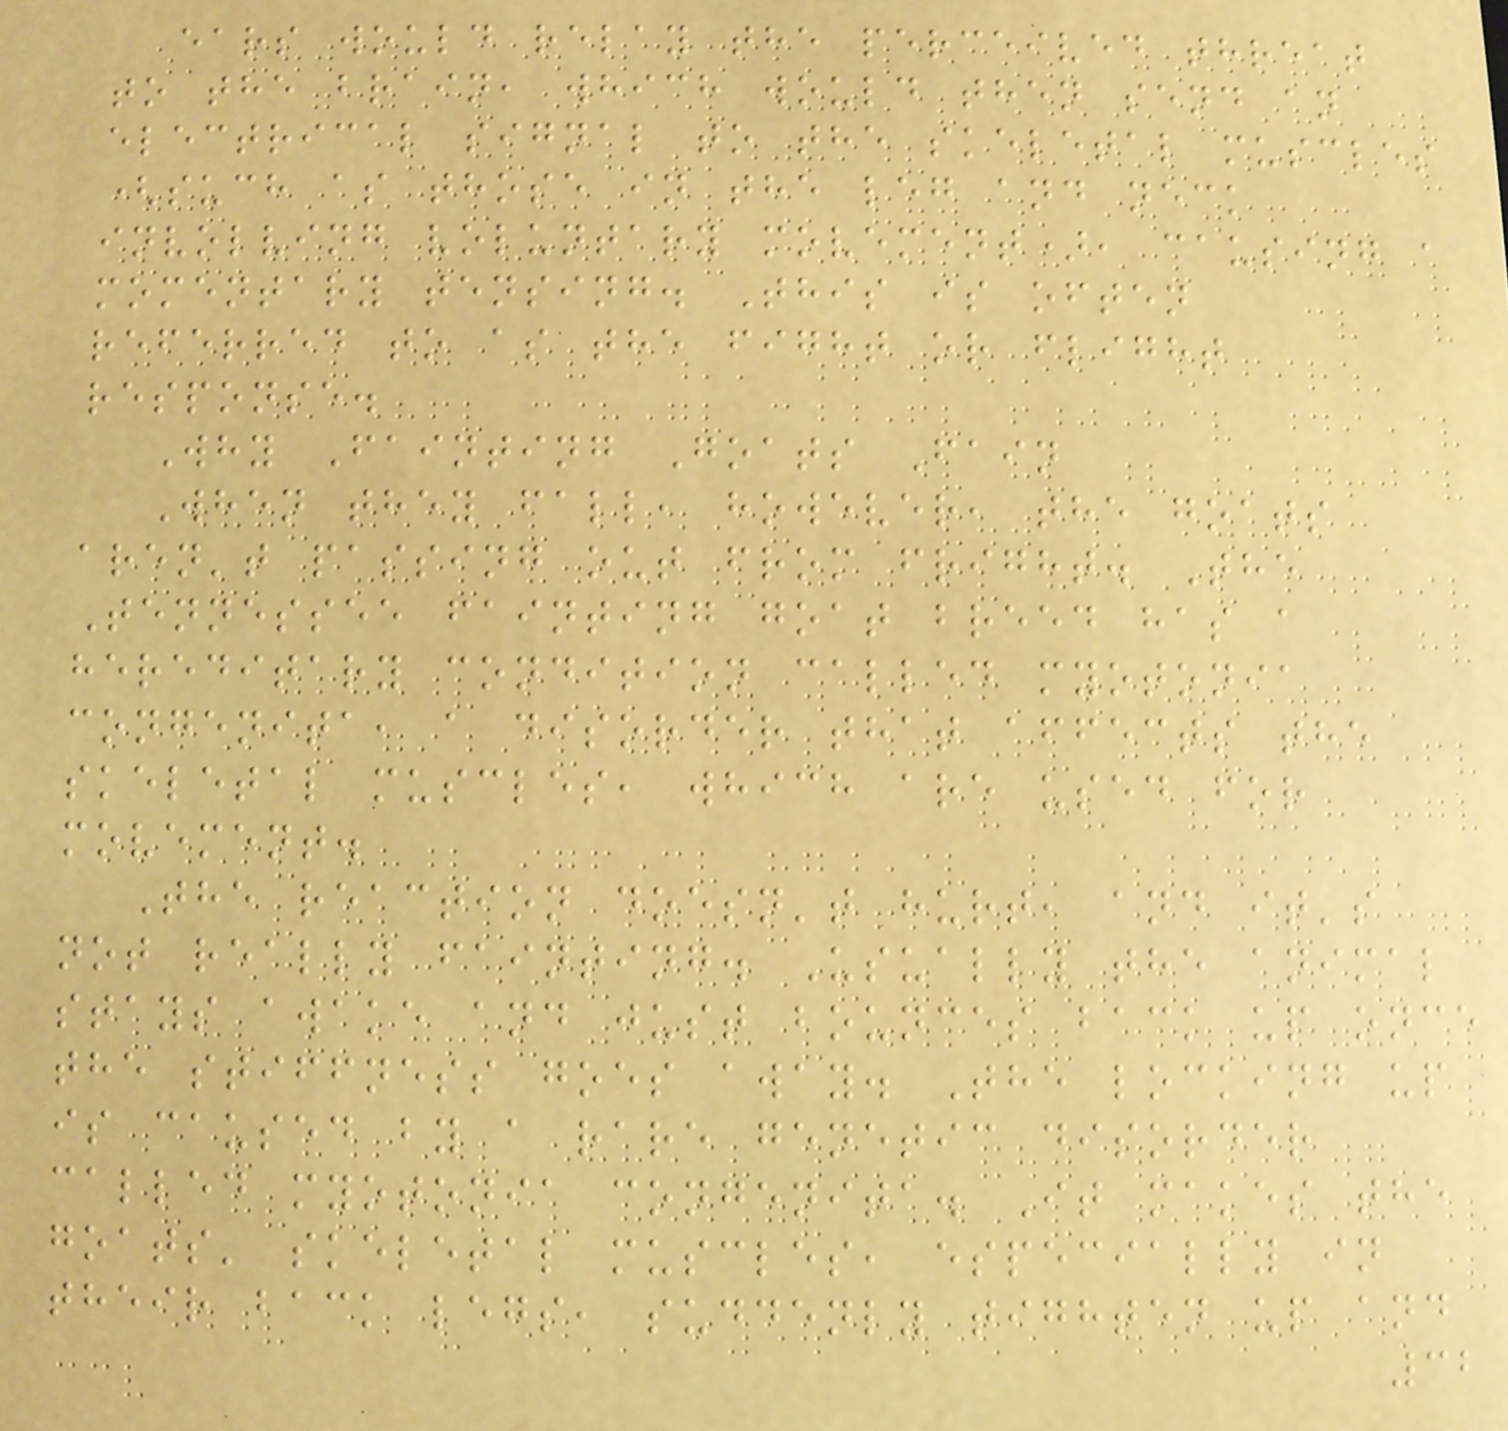ears would relay the perceived threat
to the brain, which would then send an
electrical signal to the skeletal muscles
(such as those in the leg and neck
involving voluntary movement), causing a
momentary tensing. This is often
referred to as the fight or flight
response.
Why Fainting Goats Fain
When they fall, however, the goats
aren't passing out from fright. The
Tennessee fainting goat breed has a
hereditary condition called myotonia
congenita, a disorder that affects the
skeletal muscles, which are used for
movement.
The reaction doesn't hurt, and it's
not really fainting. Usually the animal
stays awake and just bounces back up once
the stiffness goes away. The locking up
is caused by a rare genetic disorder
called myotonia congenita. It makes the
goats' skeletal muscles, especially in
their back legs, suddenly tighten up and
32
